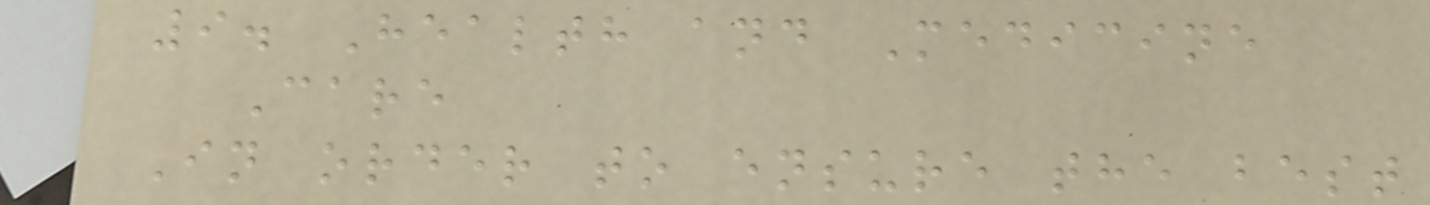9. Health and Medicine
Care
In order to ensure the best
